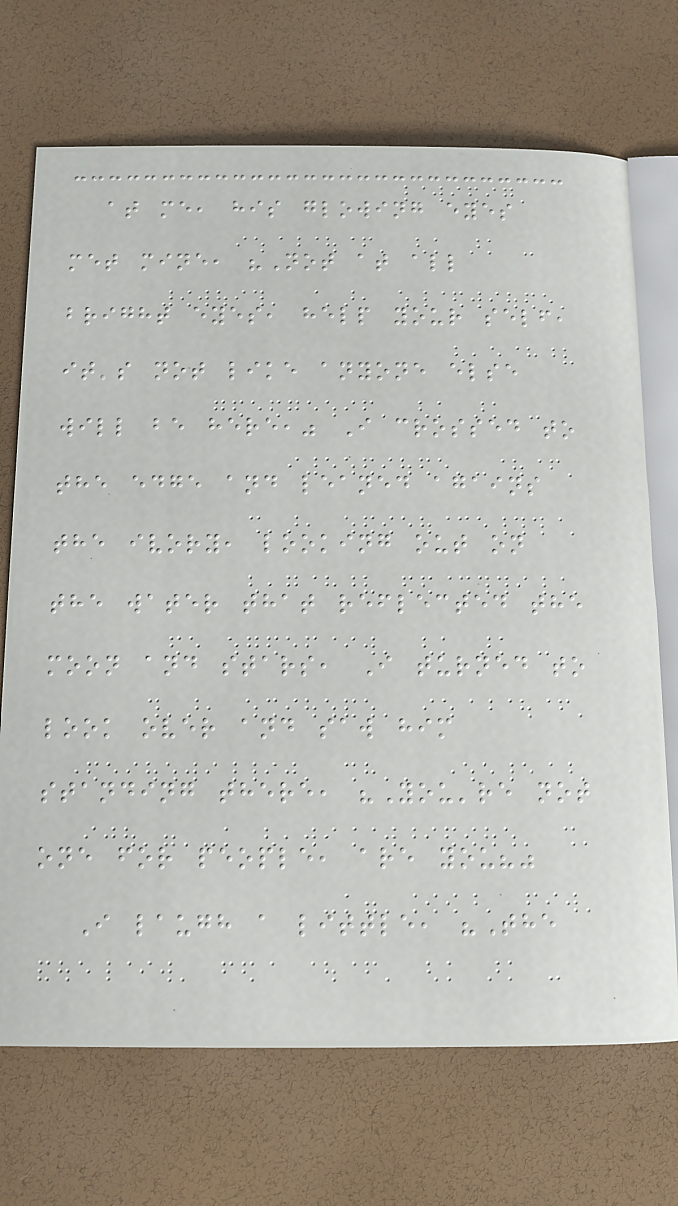at me, his glowing eyes
met mine, "Not at all
bright eyes, help your self,
it's not like anyone else
will be here," I crossed to
the edge and leaned agains
the ivory, looking out on
the water that reflected the
moon and stars, I turned to
look over and saw him
standing there, "You're not
one for people, are you?"
I laugh a little, "The
